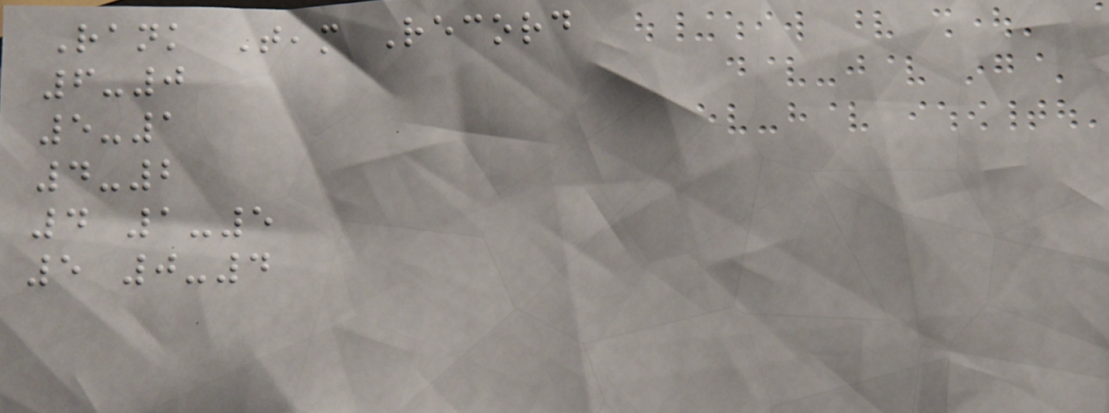Rank Team Record
6-0
5-1
4-2
4 1-5
5 0-4
